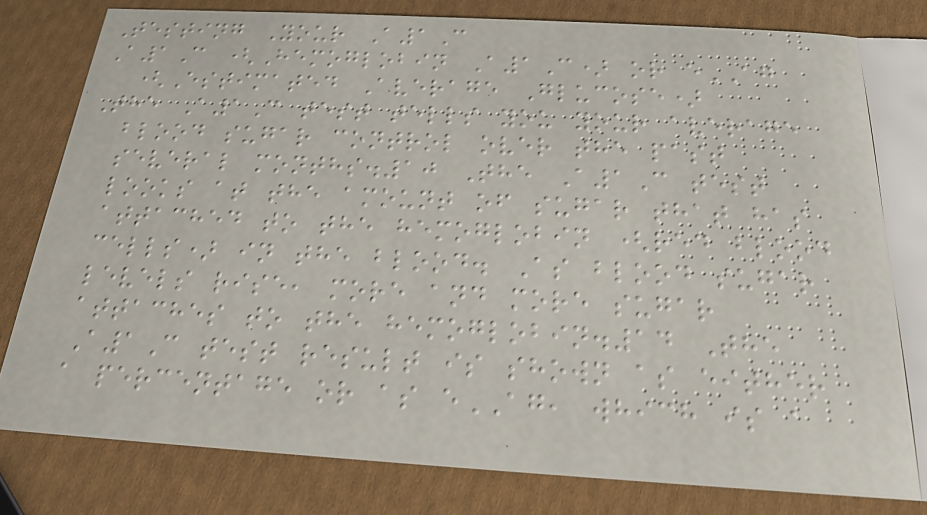Testing Your A1C
A1C (Hemoglobin A1C) or eAG
(Estimated Average Glucose)
The A1C test tells you your average
blood sugar control over the past
several months.10 The A1C test
looks at the amount of sugar that has
attached to the hemoglobin (red blood
cells) in the blood. As blood sugar
levels rise, more and more sugar
attaches to the hemoglobin.14 The
A1C test result is shown as either
a percentage or as eAG, which is a
